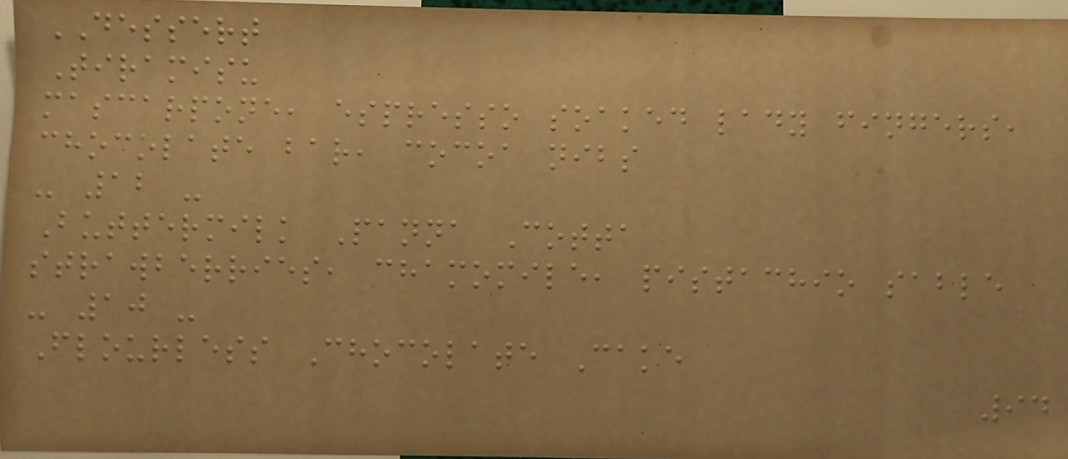DESSERT
Tiramisu
mascarpone, espresso soaked lady fingers,
chocolate bar, cocoa nibs
- 12 -
Buttermilk Panna Cotta
strawberries, chamomile, pistachio sable
- 10 -
Flourless Chocolate Cake
94
